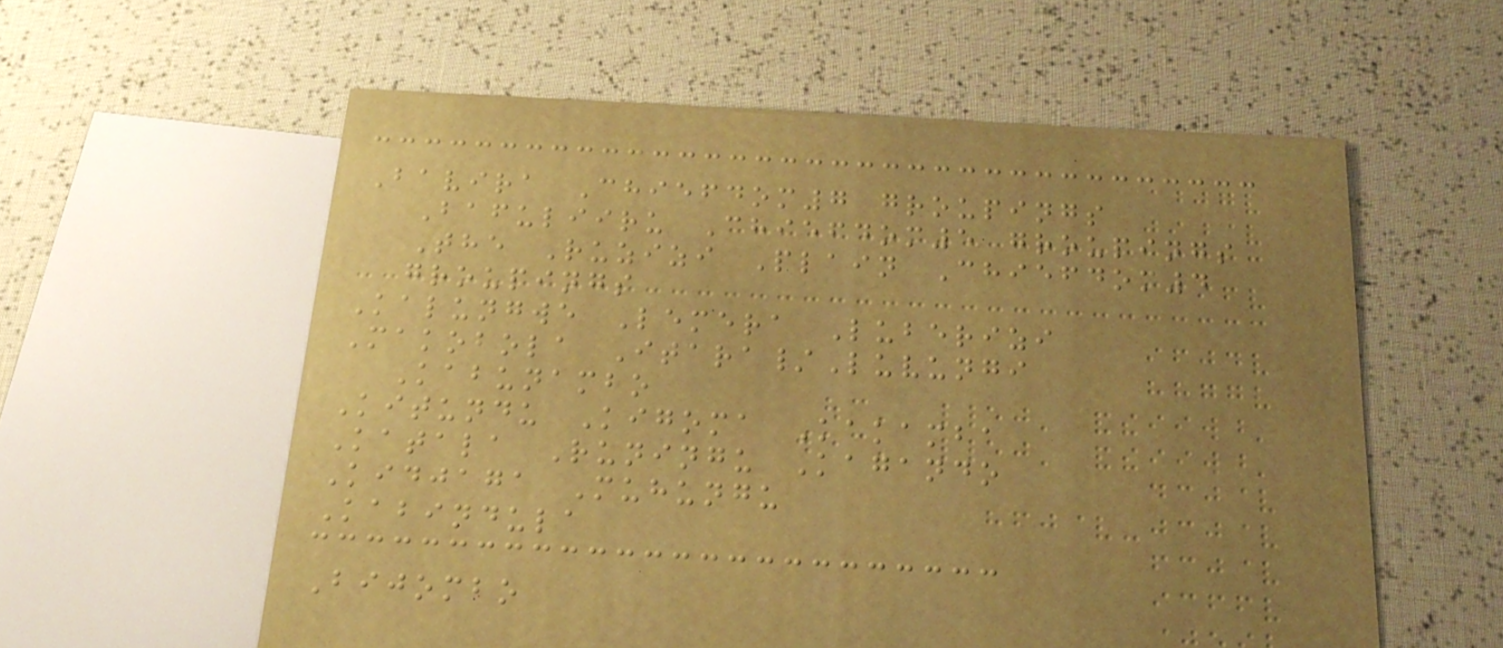Bavira Chiefdom7 groupings
Bafuliiru Chiefdom5 groupings
The Ruzizi Plain Chiefdom4
groupings
Kalungwe Lemera Luberizi
Makobola Itara/Luvungi
Kabunambo
Kitundu Kigoma Kakamba
Katala Runingu Kagando
Kidjaga Muhungu
Kabindula
Bijombo
